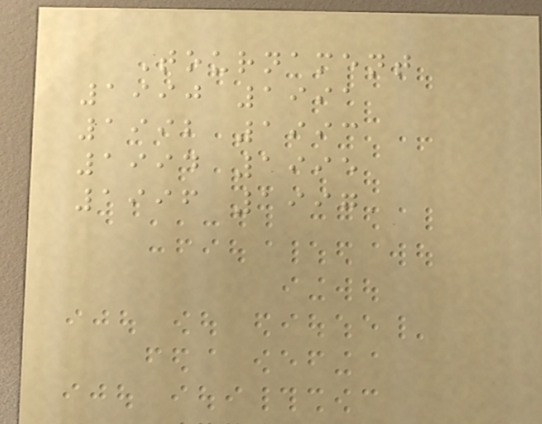Tournament
1990 1991
1992 1993
1994 1995
1996 1997
